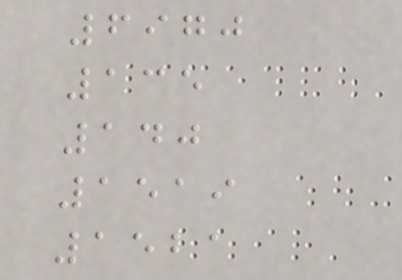6970
135
140
1519
1521
